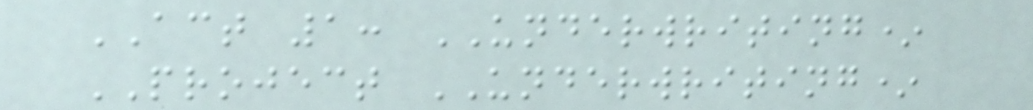ACT 1: UNDERWRITING*
PROJECT UNDERWRITING*
